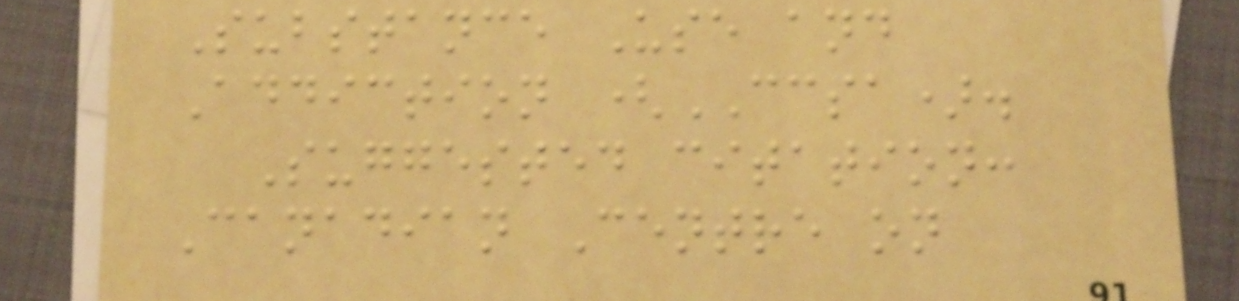Substance Use and
Addiction (CCSA).
Suggested citation:
Canadian Centre on
